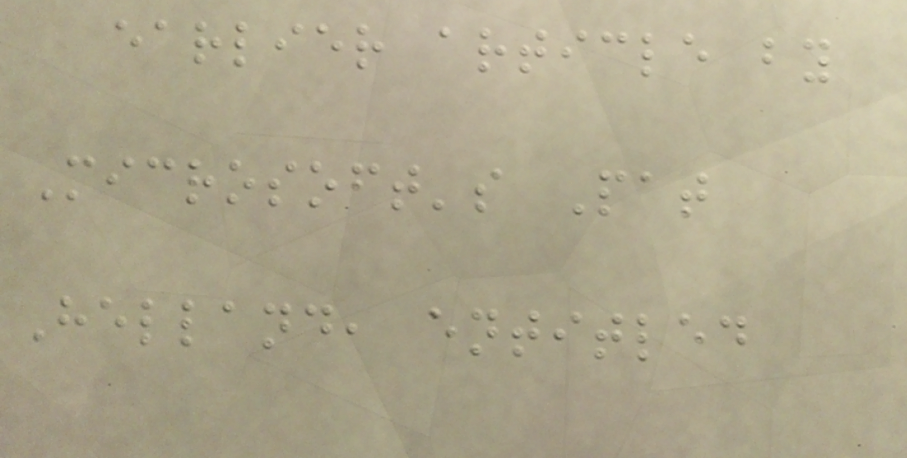earlier article by
Microsoft's Pat
Helland, entitled
